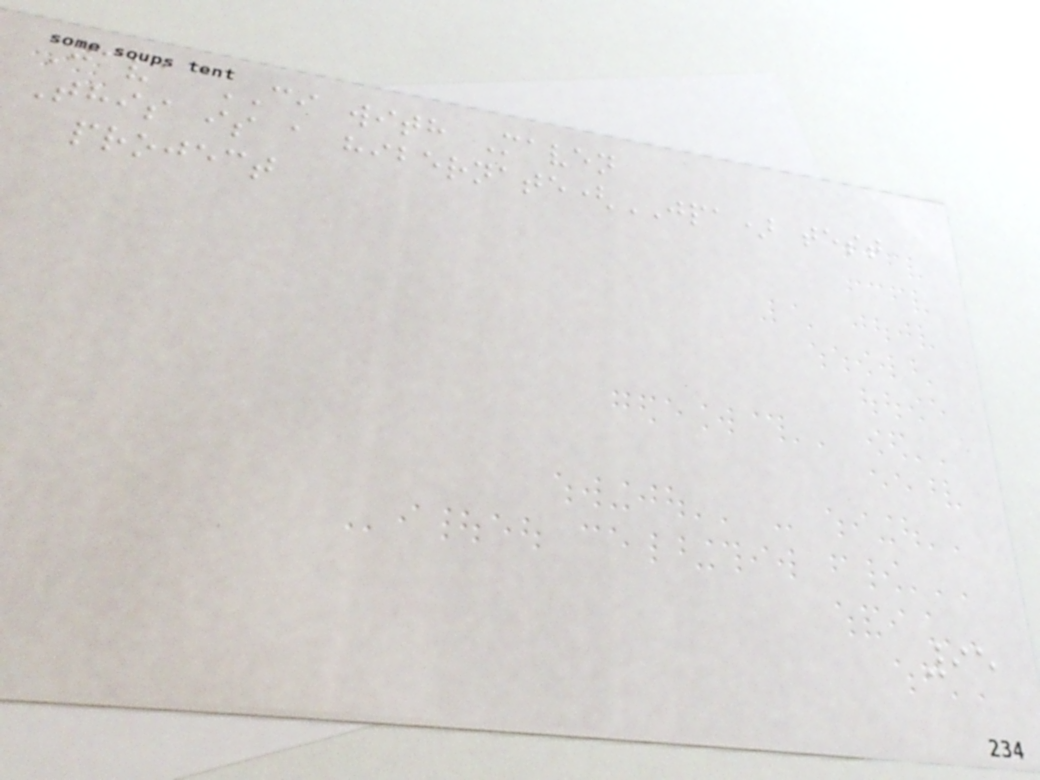Java CI with Maven
This is a hibernate(JPA) test
project
95
